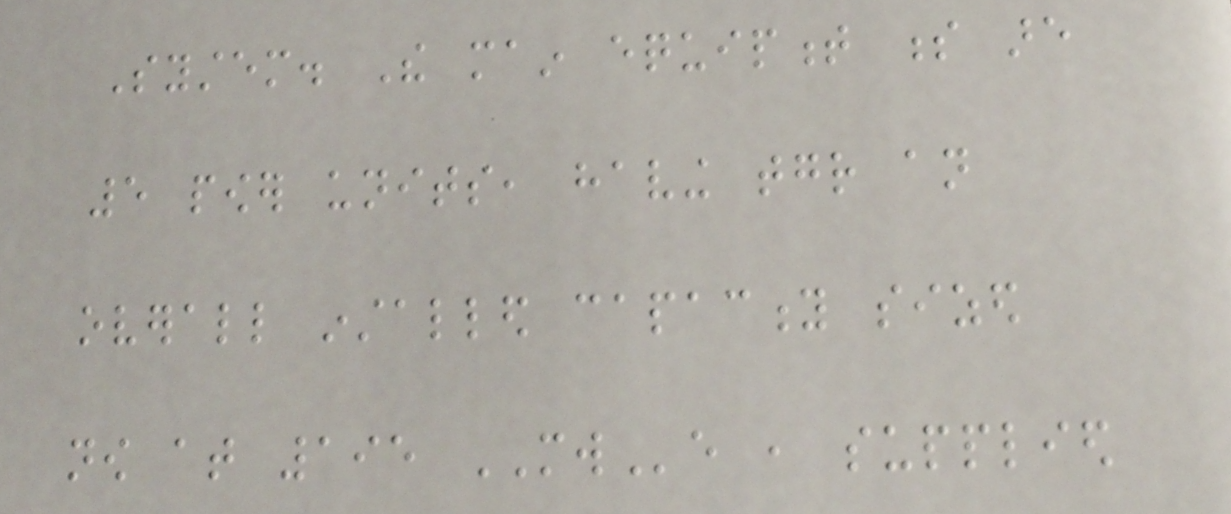System. The main equipment s are
5 power units, having together an
overall installed capacity sized
now at 195 MWe , supplied
